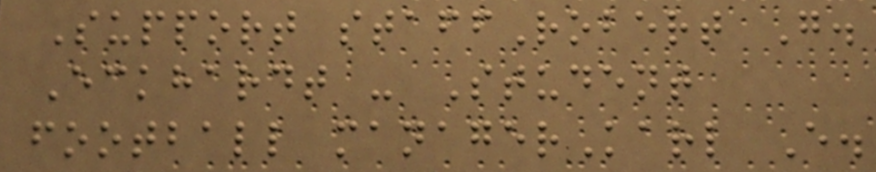Support staffRobert G.
Eckhardt - Student
football managerKarl E.
